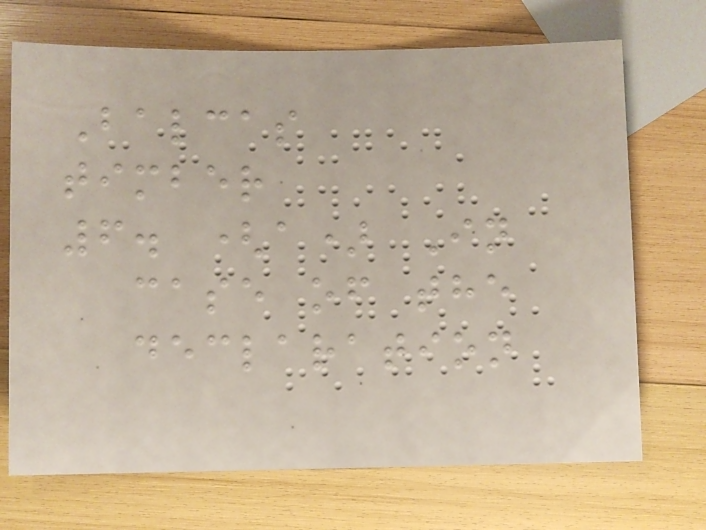Balcas
timber
6. (a) In
case of the
declaration
